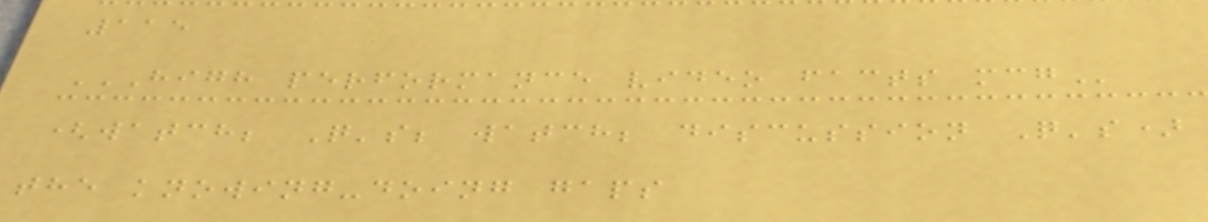115
HIGH PERFORMANCE VIDEO FACTS MCG
(watch; Q's; watch; discussion Q's)
the knowing-doing gaps
